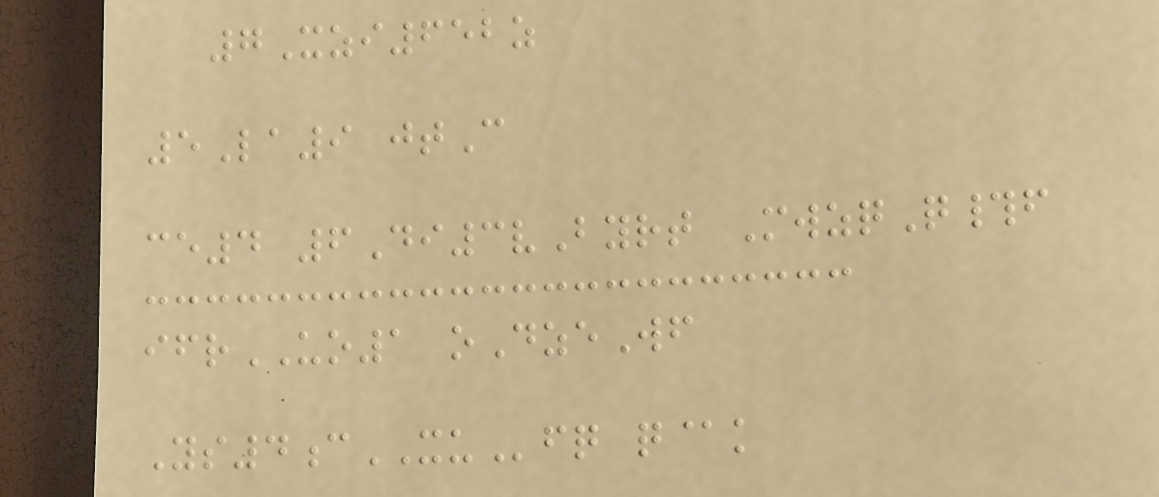7Xzi652z
5La9 jtC
ce4 6Di3vByrt MwzqQ#f
ifrUO1 oDzeWf
Ys4cXUfq q@k
